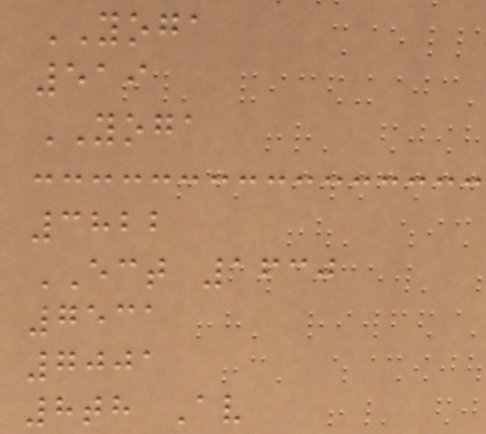YOGA
519
YOGA
3822
ECT 1630
7531
7001
8th Av
